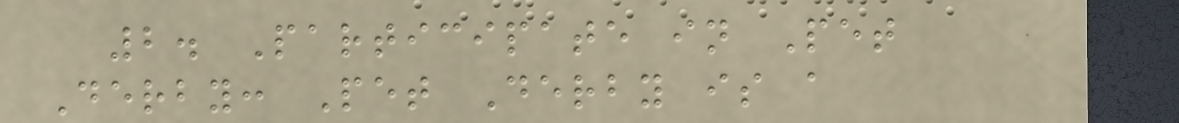2. Participate in Pet
Derby: Pet Derby is a
